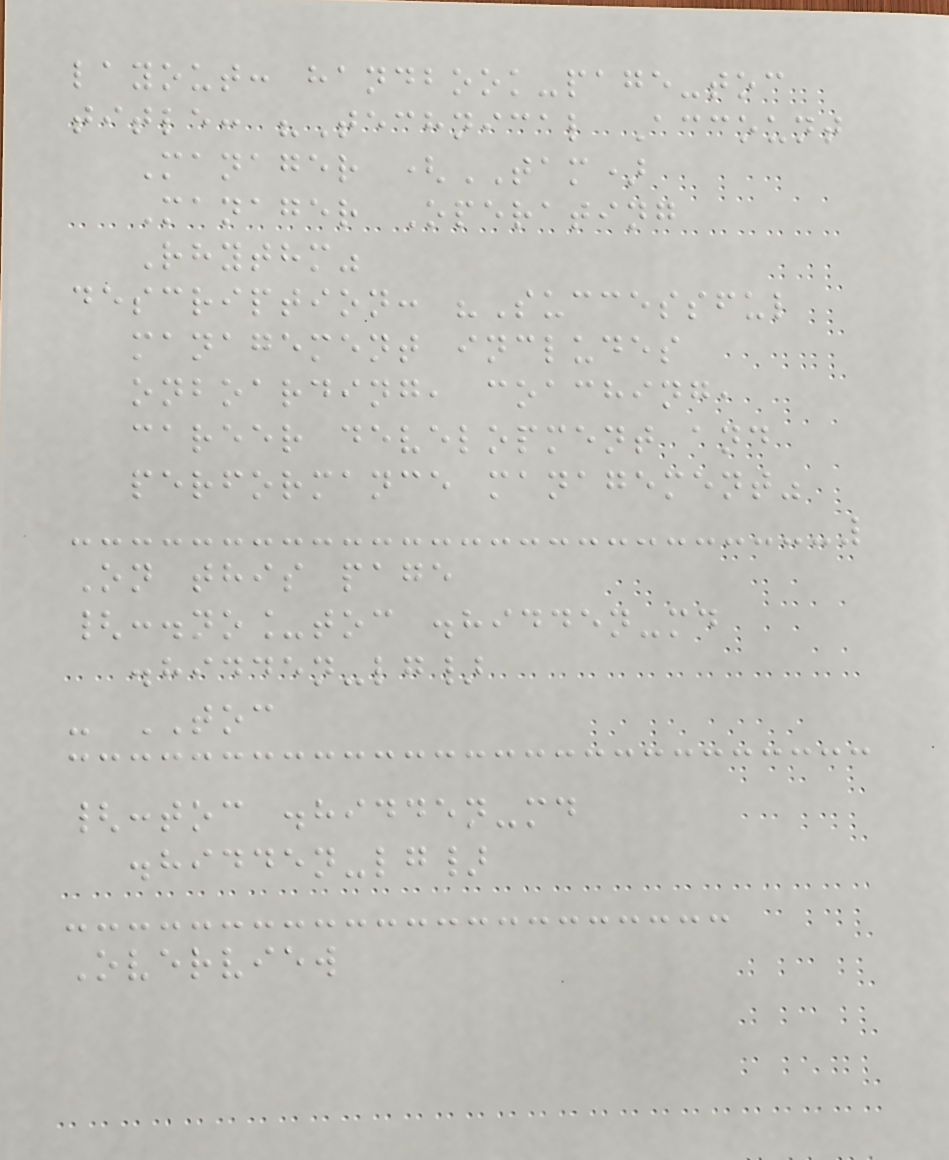layout: handbook-page-toc
title: "Technical Account
Manager (TAM)
Manager Operating
Rhythm"
description: "Successful
management includes
onboarding, coaching,
career development and
performance management"
On this page
{:.no_toc .hidden-md
.hidden-lg}
- TOC
{:toc .hidden-md
.hidden-lg}
Overview
